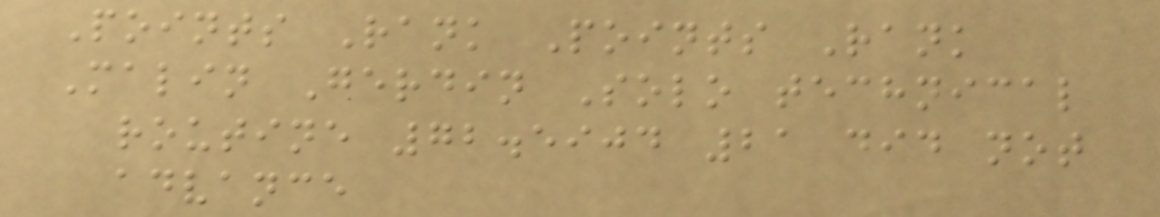Points Rank Points Rank
Malin Gerdin Solo technical
routine 72.5904 21 did not
advance
